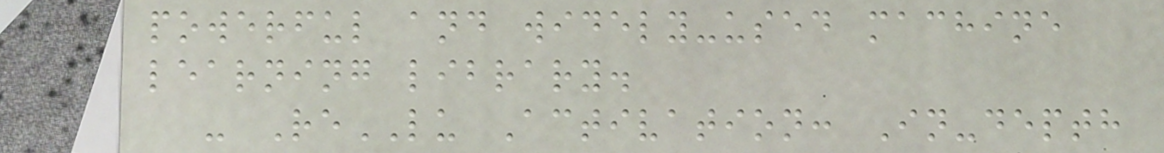powerful and widely-used machine
learning library.
- ReLU Activation: In-depth
